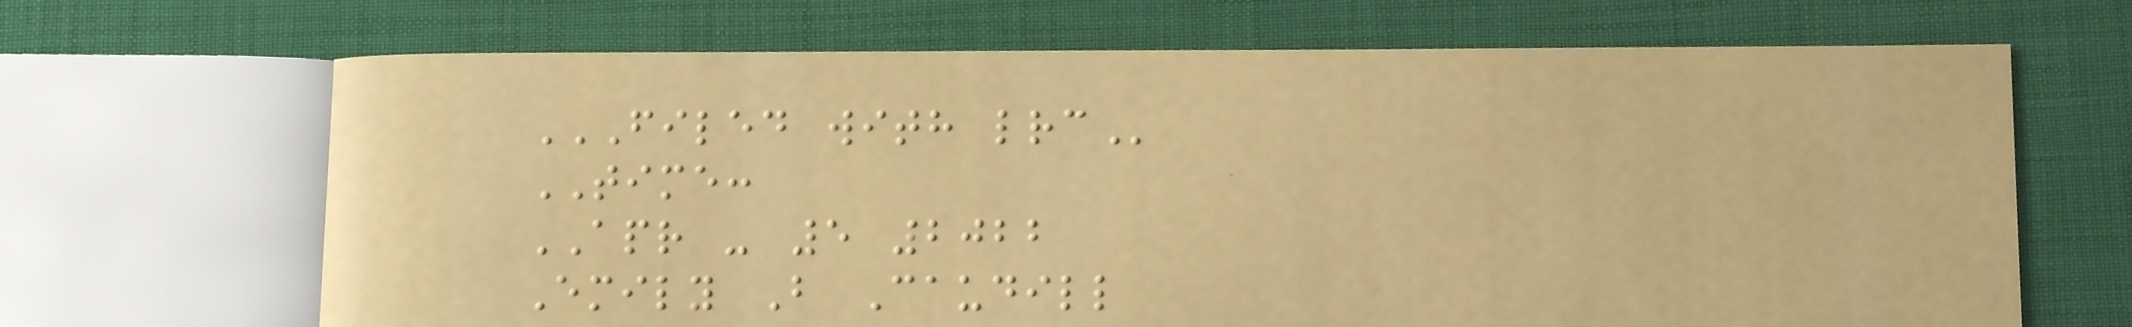FILED WITH LRC
TIME:
APR - 5 2022
Emily B Caudill
